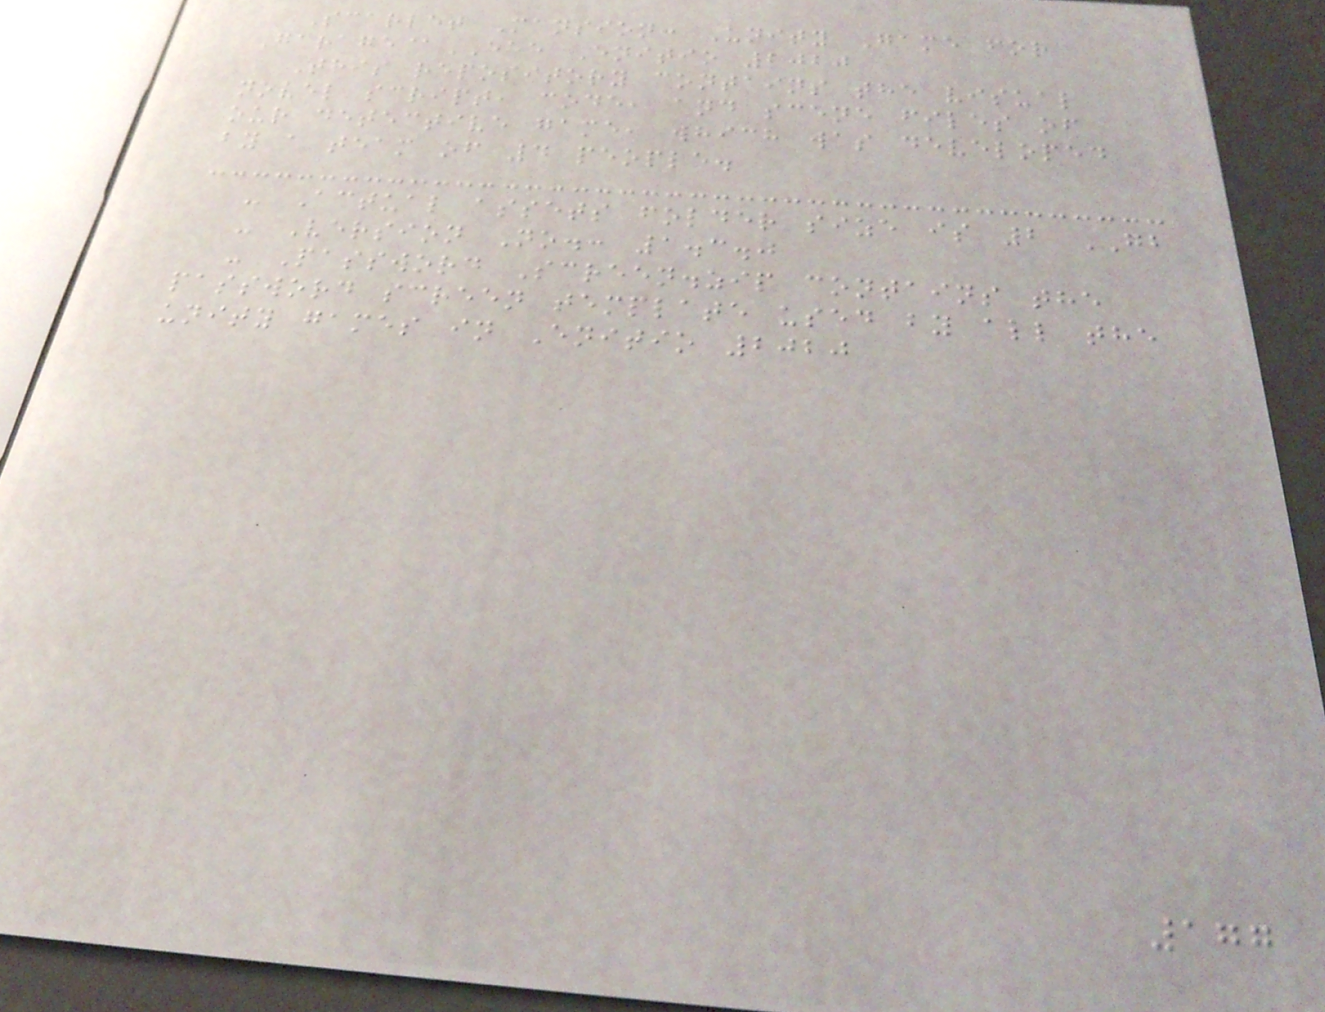Scarlet Mansion: Unity Game for
Garage@EEE Enitio 2020
This repository contains the visual
novel script, code, and scene files of
our detective game, which was developed
by a team of 4 people.
- Actual assets folder size is 2 GB
- Version No.: 1.3.0
- Password Screen.zip contains the
password screen template used by all the
unity games in Enitio 2020
177
